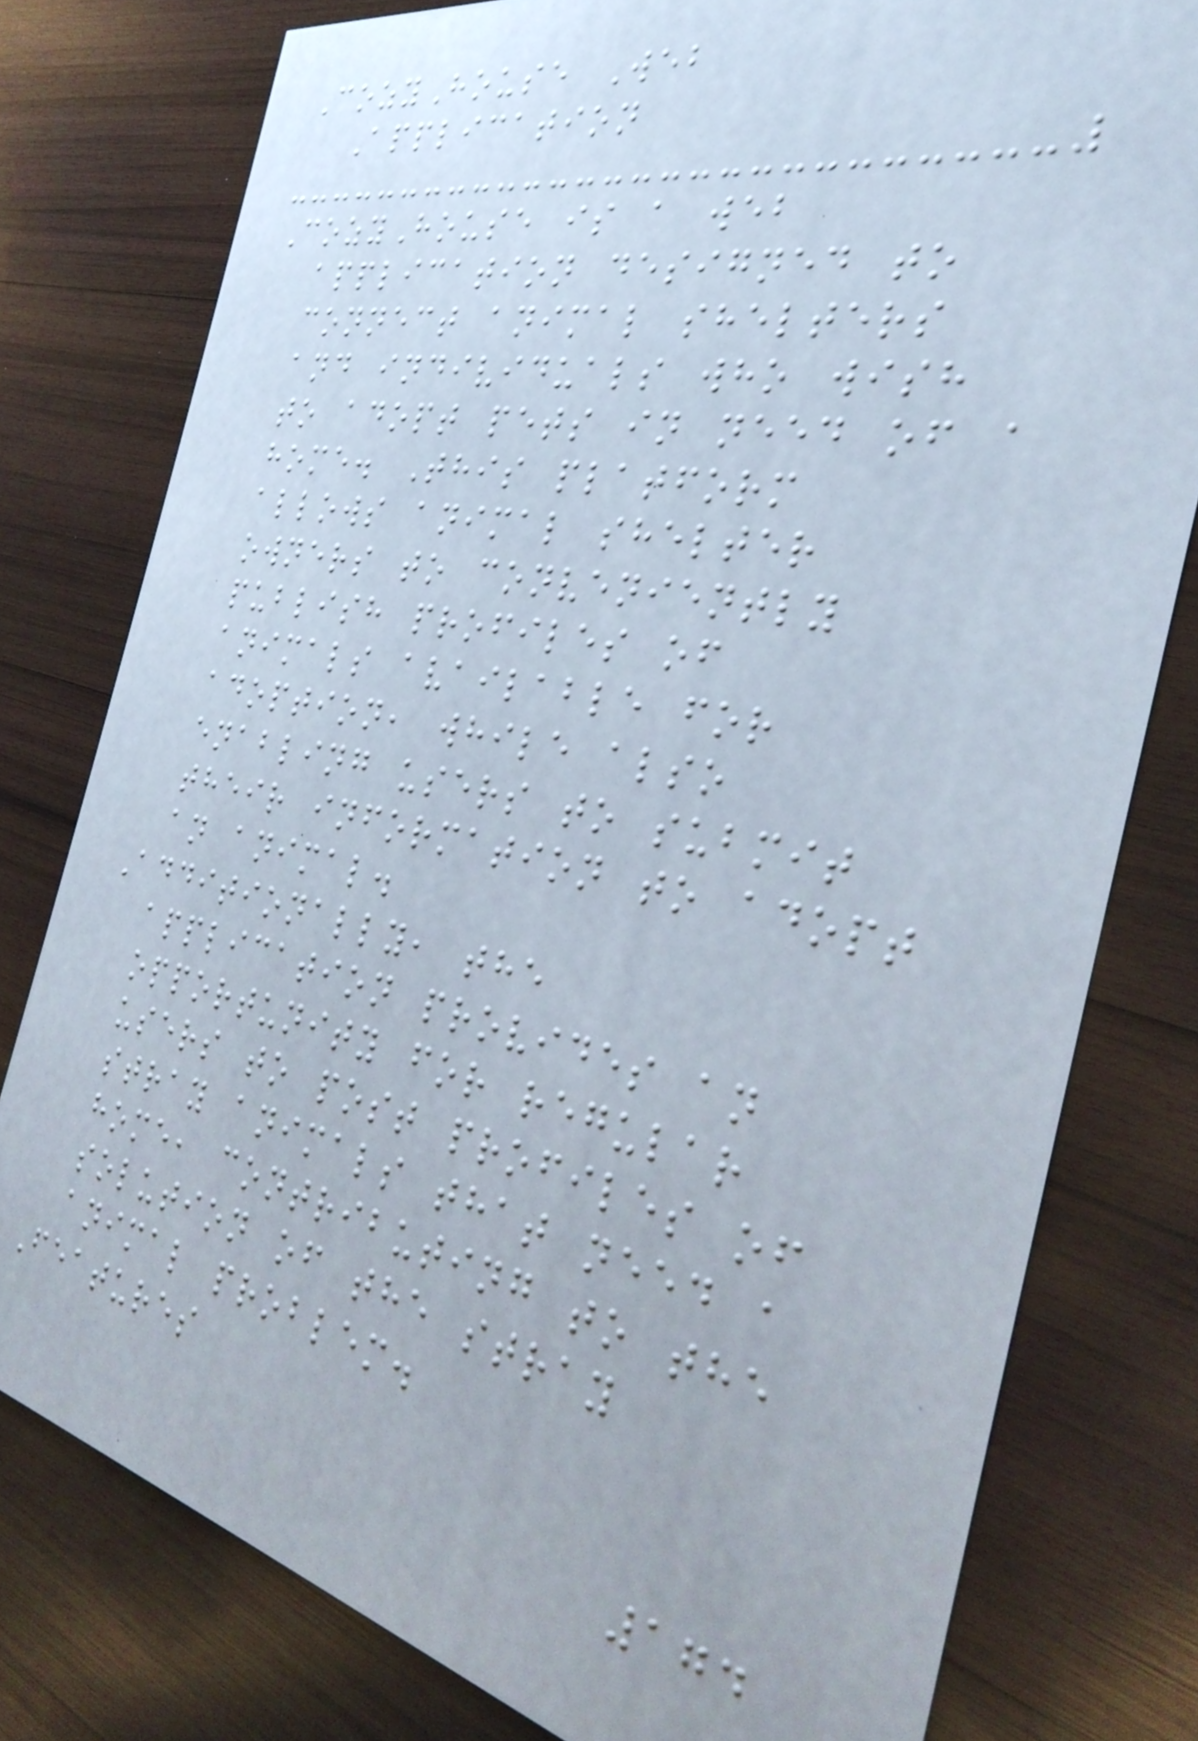CozyHouse Web
Application
CozyHouse is a web
application designed to
connect animal shelters
and individuals who wish
to adopt pets in need of a
home. This platform
allows animal shelter
owners to conveniently
publish profiles of
animals available for
adoption, while also
enabling users to submit
their information to adopt
an animal.
Additionally, the
application provides an
opportunity for regular
users to post profiles of
stray animals that need a
home, contributing to the
solution of the stray
animal problem.
Features
174
